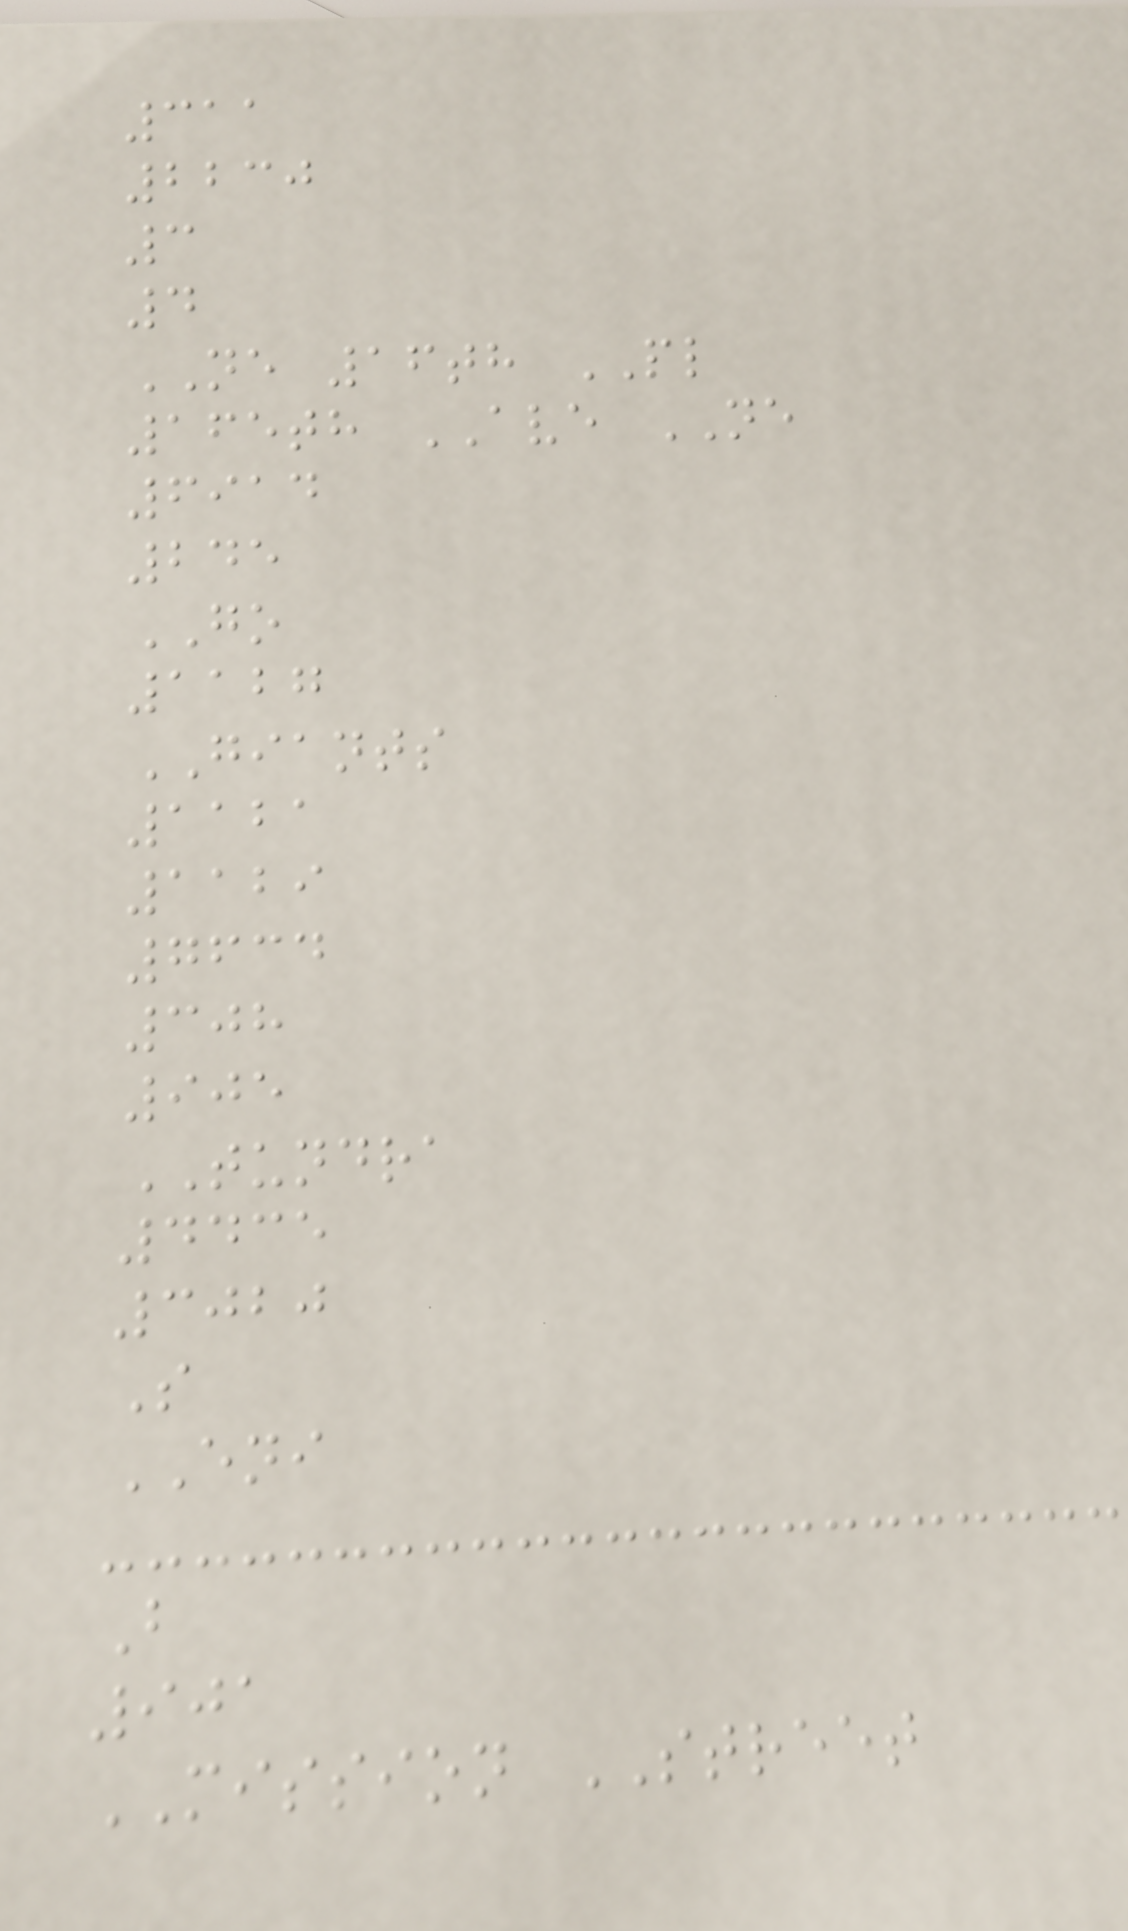311
2230
3
4
NE 16th PL
165th AVE NE
6914
245
GO
1127
GIANTS
1121
1129
7634
308
905
TUNDRA
4435
3020
S
ENI
B
901
MISSION STREET
